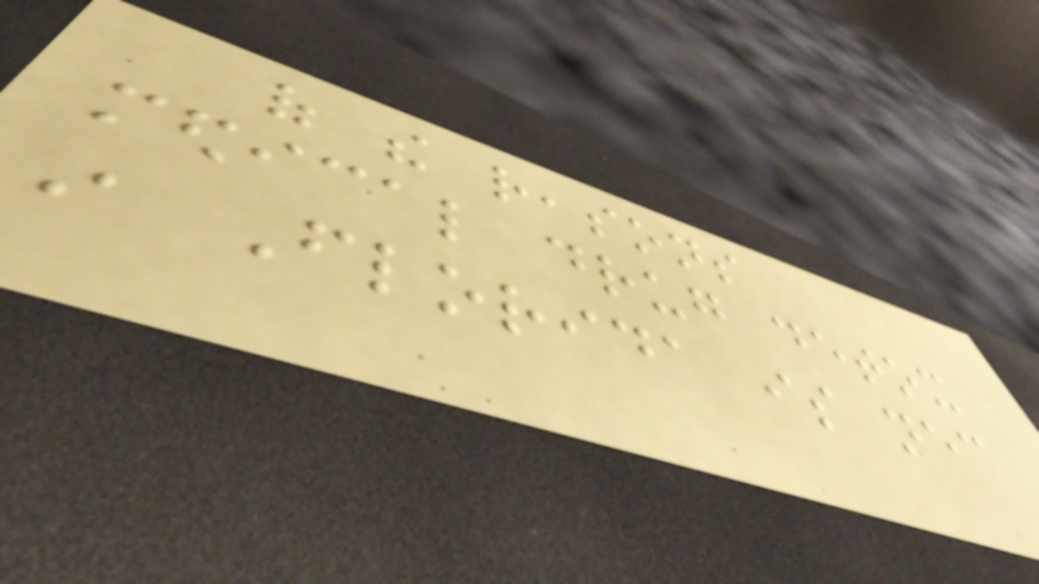of the reasons
medical drug detox
in Florida is necessary
